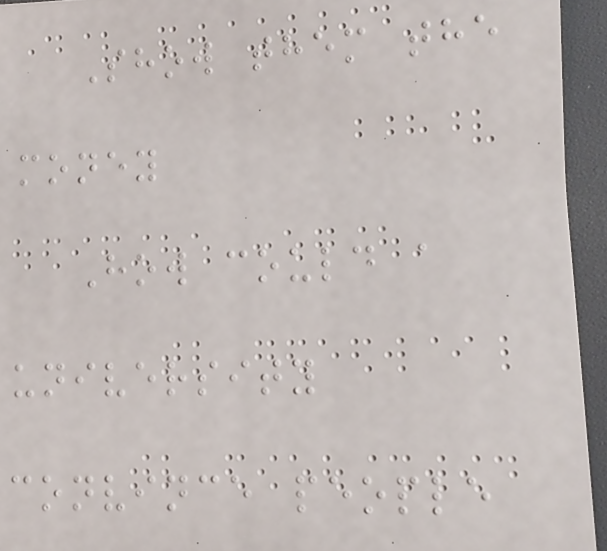Show them the
money
How could a
university
convince people
